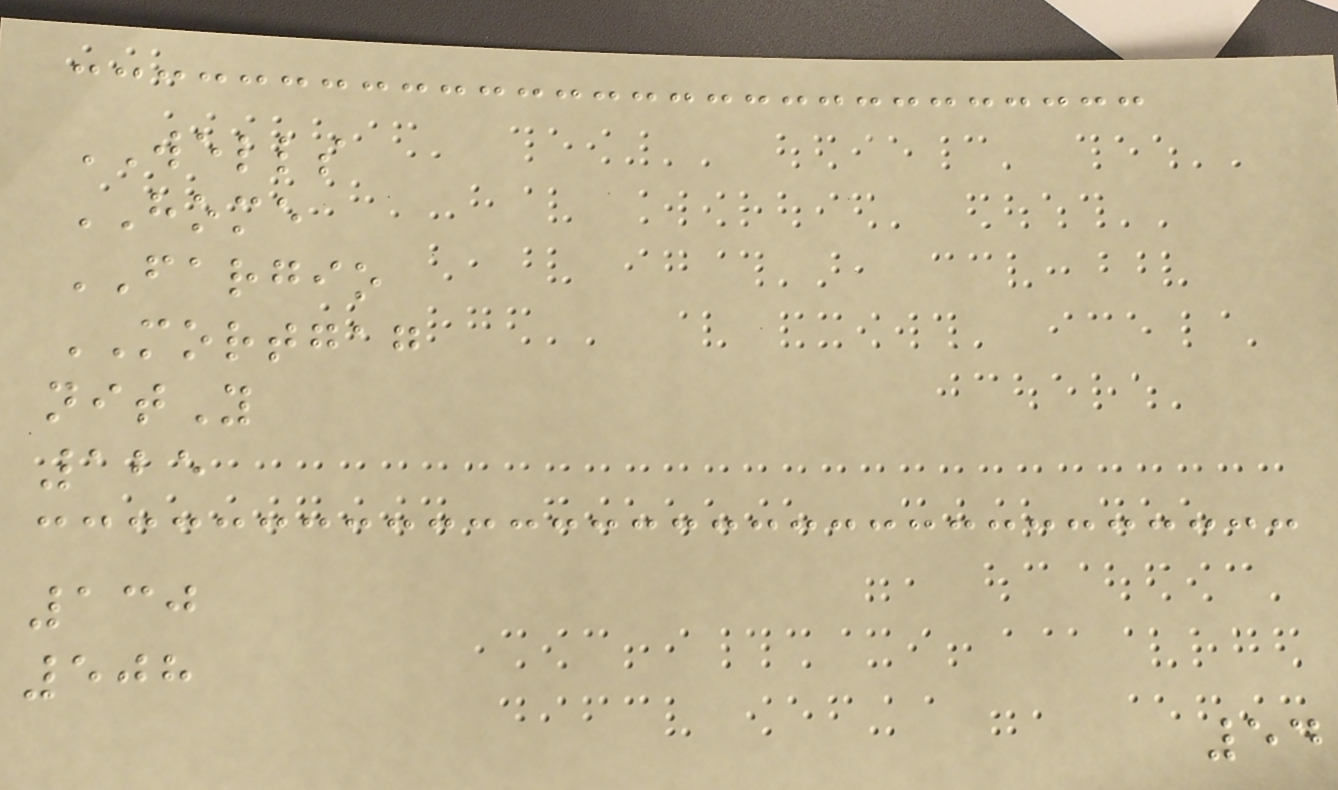WELLS
HOME
FARGIO
MORTGAG
nitY
125
130
508
54
